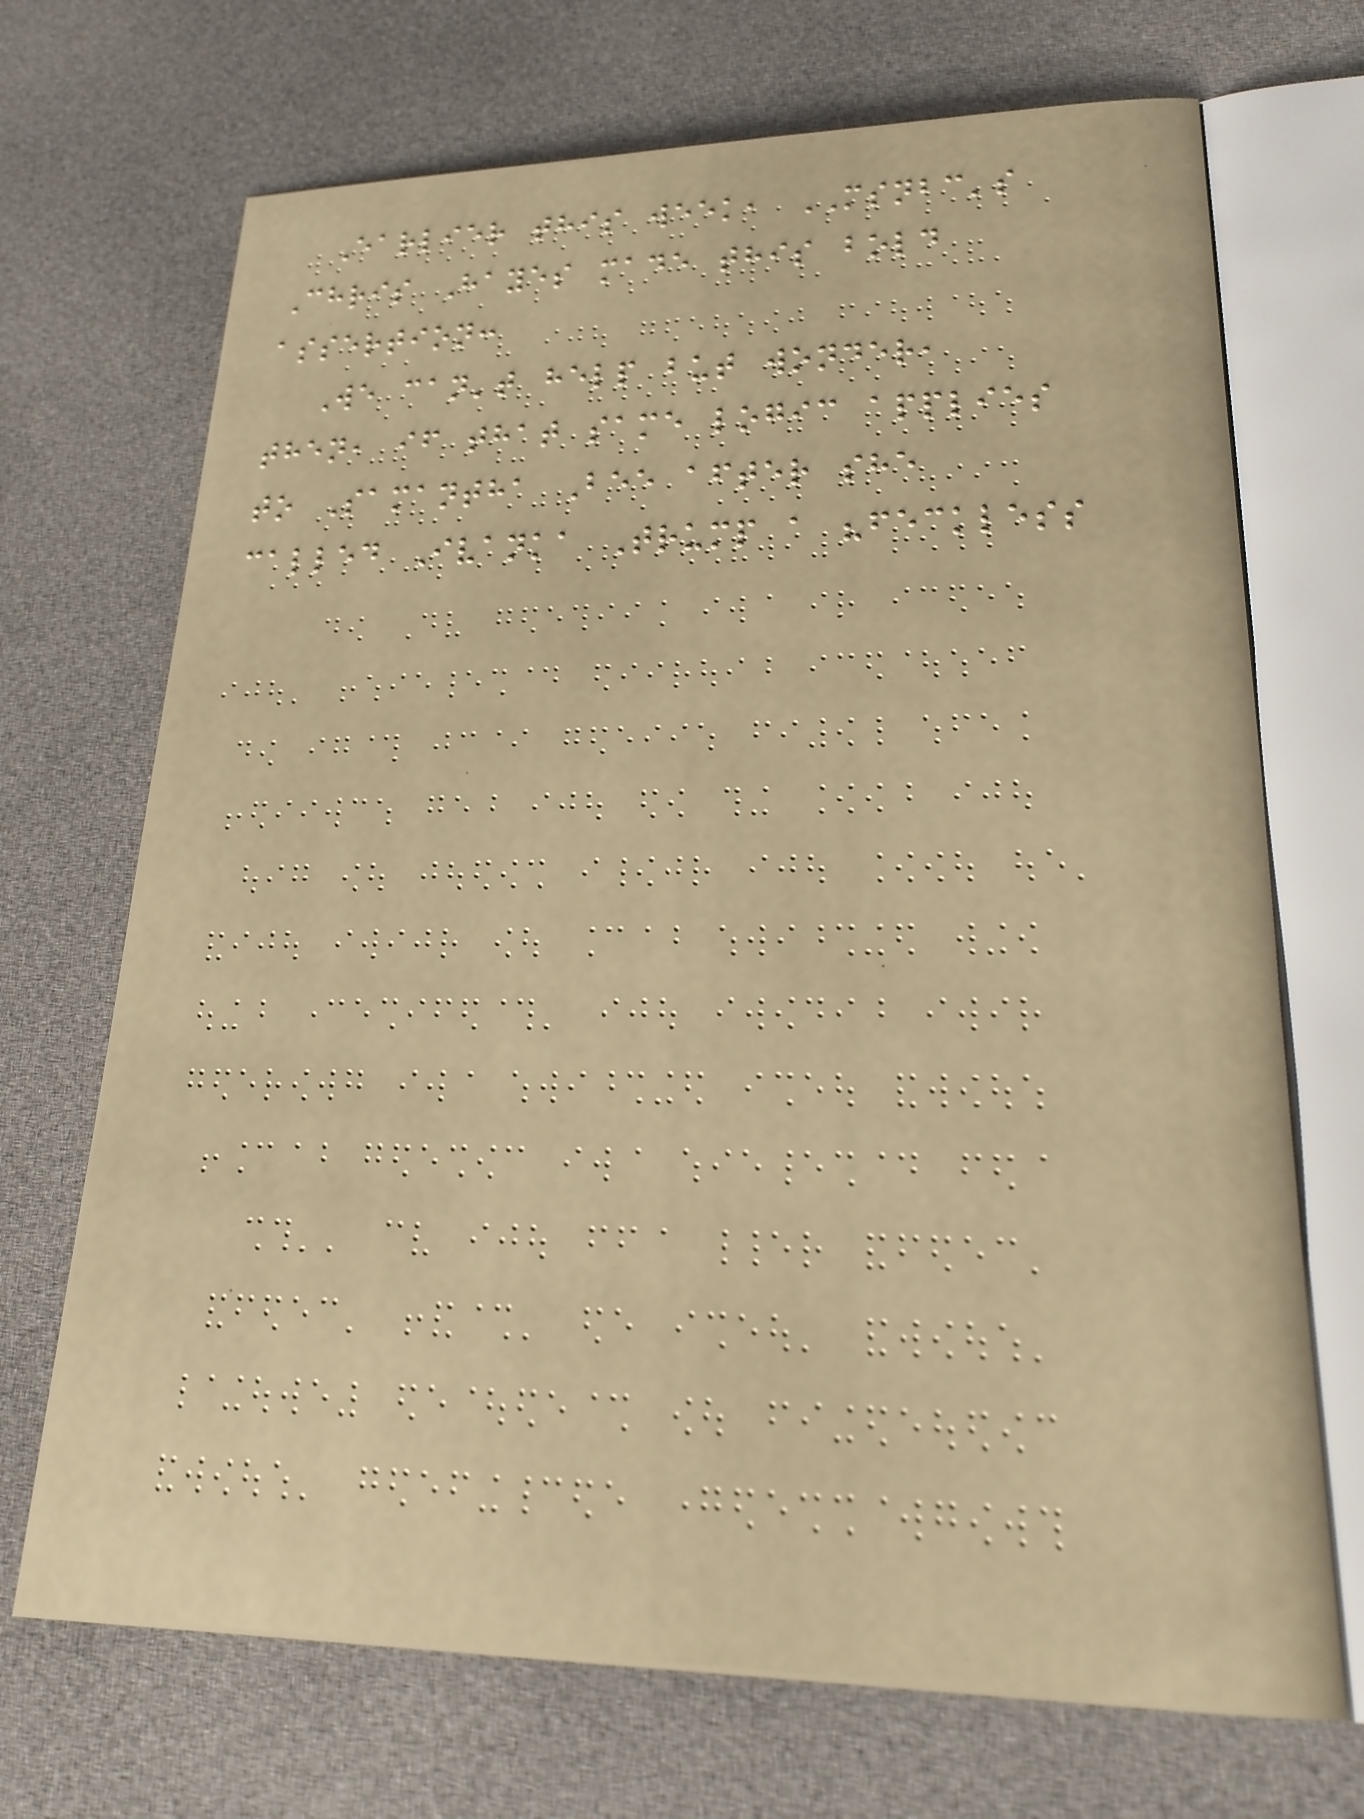Earlier this week, MSNBC's
Chris Hayes made this bold
assertion:
We can't help but wonder,
then, if that same logic applies
to Samantha Bee after she
called Ivanka Trump a "feckless
